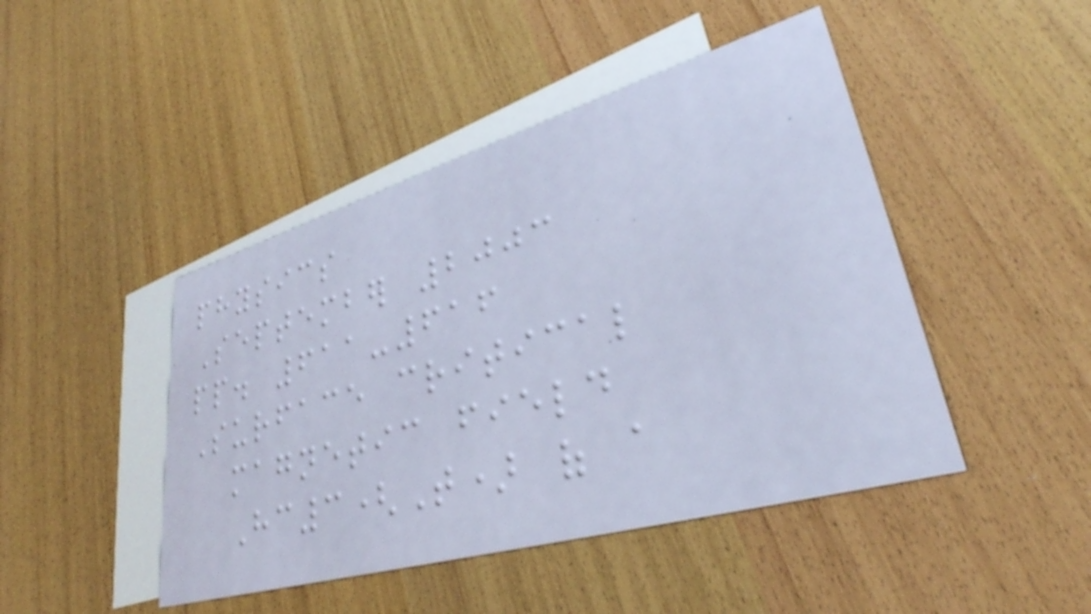physics
September 2003
pp. 611-616
Surface critical
magnetic field
Hc3(T) of a
